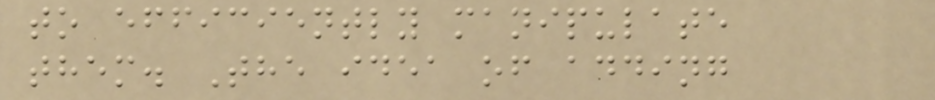to efficiently manipulate
them. The idea of adding
